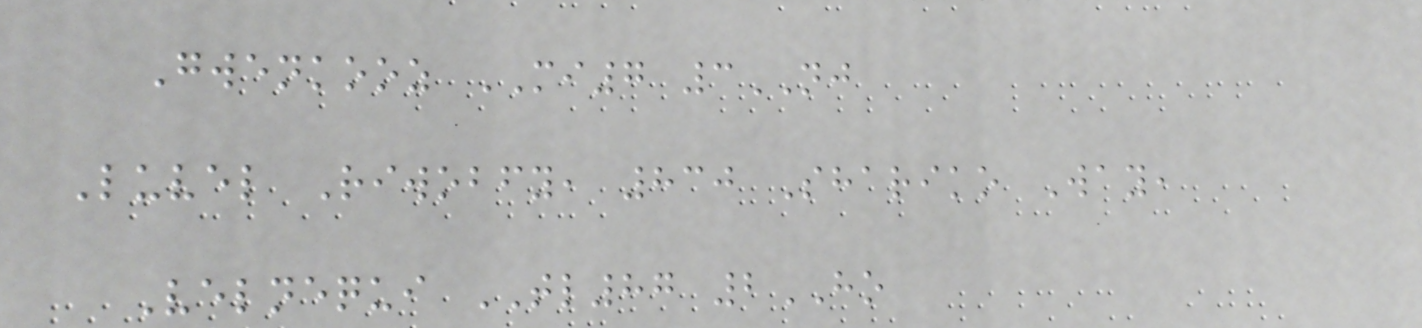Gwenkooz MI7 3NJ
Luvel Riwobfy, 830 Shariko Way,
Velnequi TL87 2HO
